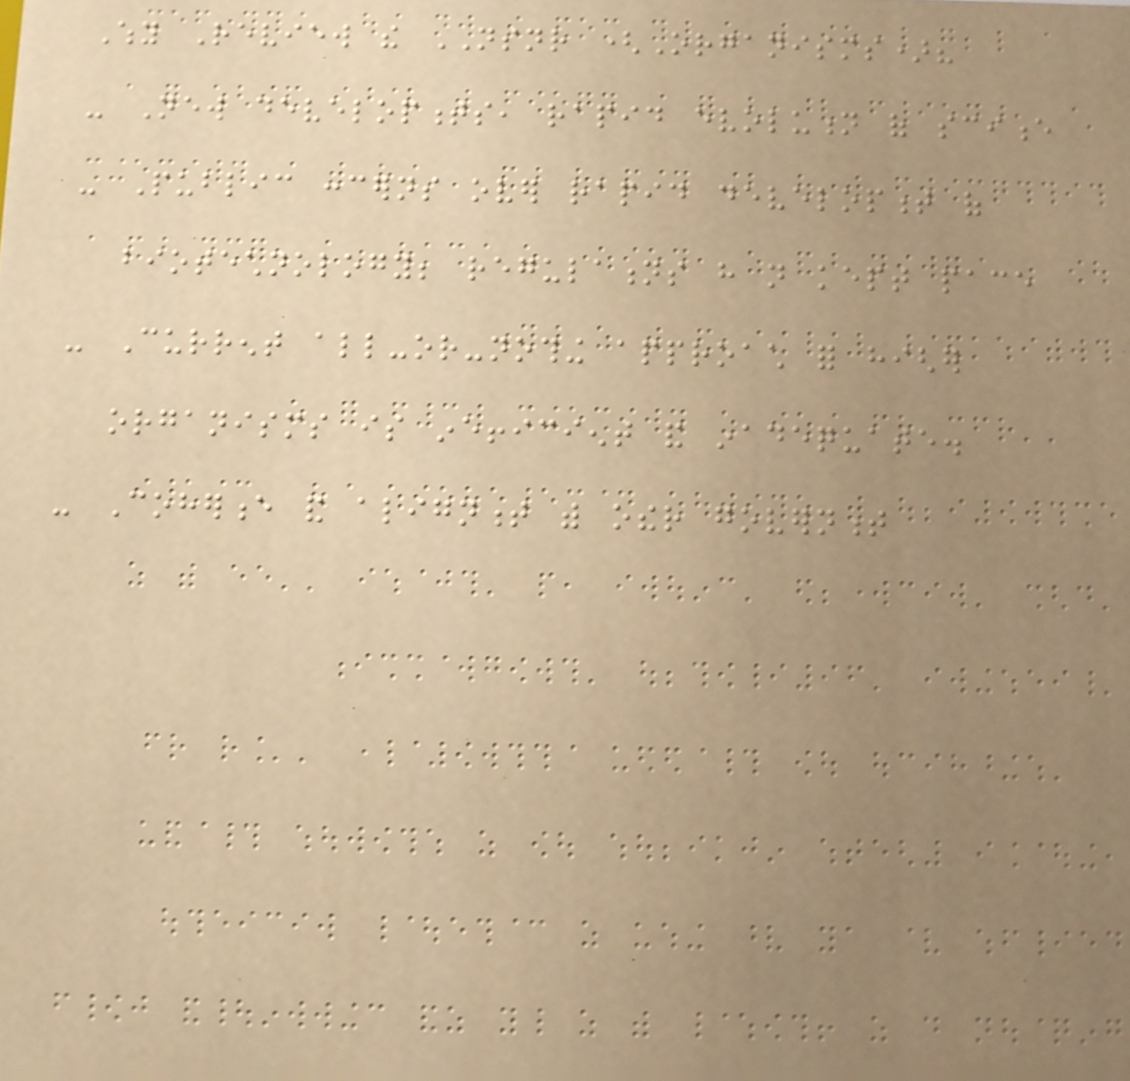Why Review the NSNR (Organisms)?
- New developments, rapid evolution of science
- Public concerns over rapid development of
biotechnology; regulations have not kept pace
- Current all-or-nothing approach for higher
organisms is inefficient and inadequate.
- Coherence and alignment with other government
